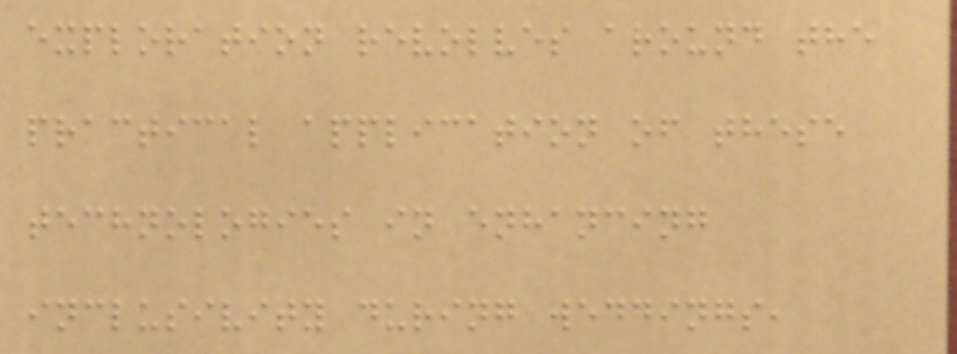exploration revolves around the
practical application of these
technologies in enhancing
inclusivity during weddings,
